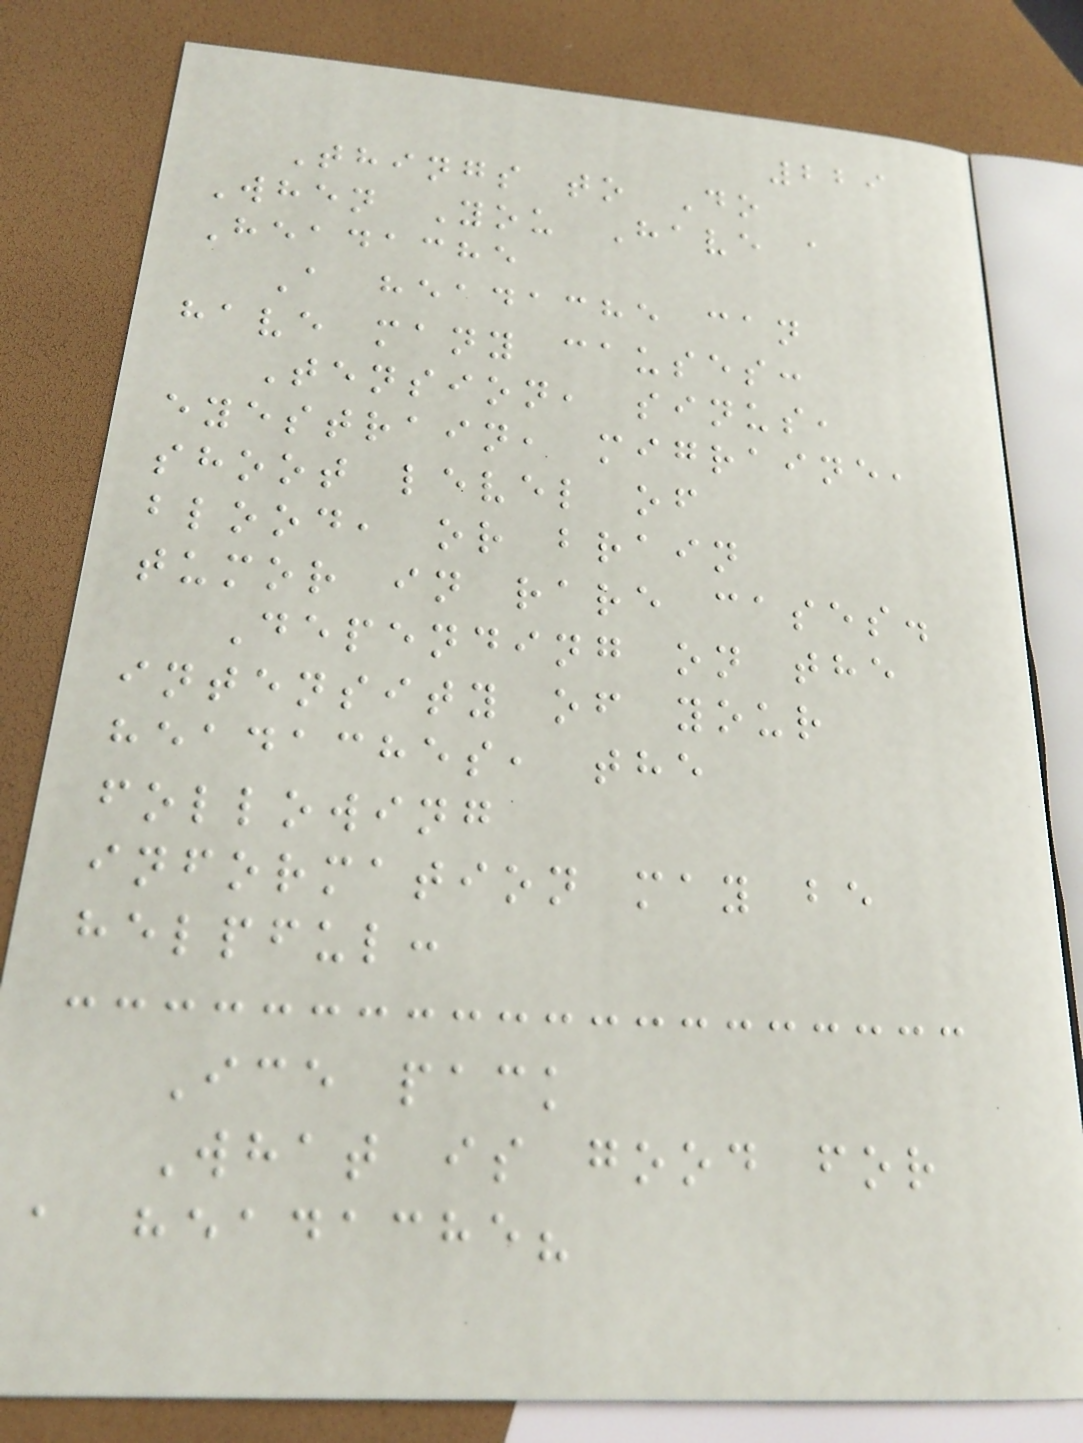229
Things to Do
When You Have a
Headache
A headache can
have many causes:
Tension, sinus,
eyestrain, migraine,
shoot level of
blood, or brain
tumor in rare cases.
Depending on the
intensity of your
headaches, the
following
information may be
helpful:
Ice pack
What is good for
a headache?
